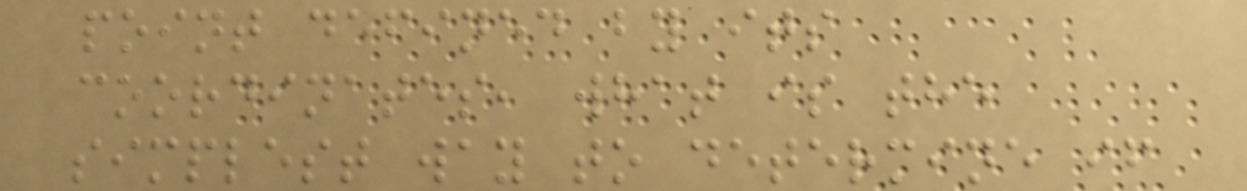point defined by its
coordinates, what is the
simplest way to determine if
